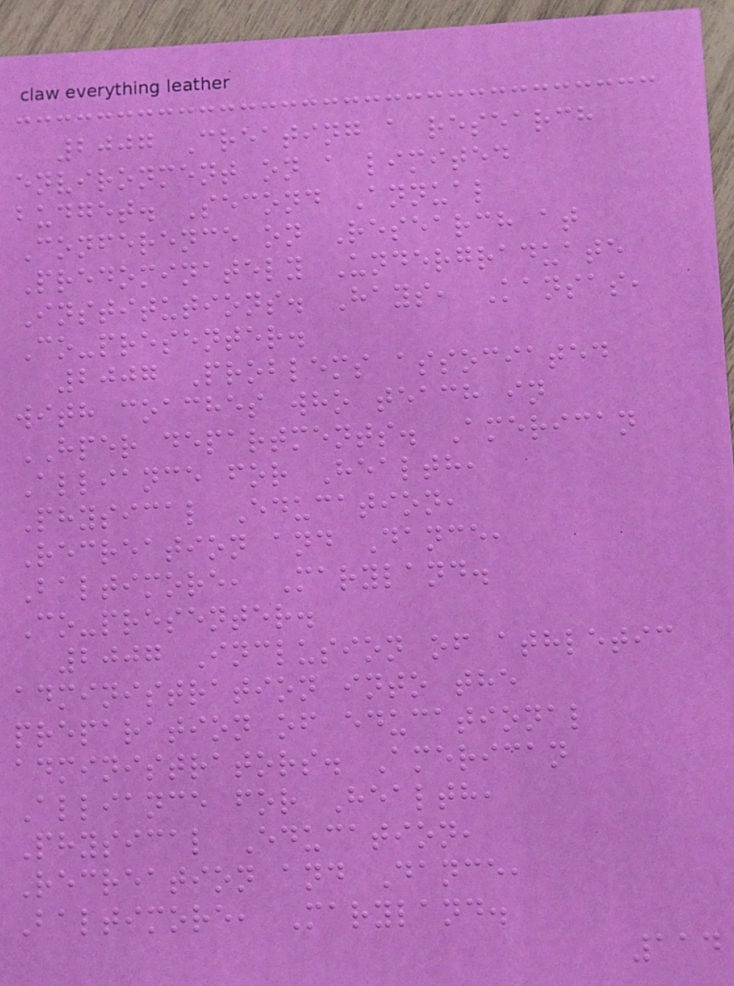2007 Creating a research
environment on a limited
budget. Second Annual
Conference on Research at
Predominately Undergraduate
Institutions. Hays, Kansas,
Co-presenter.
2007 Problems associated
with coaches who teach in
HPER departments. American
Alliance for Health,
Physical Education,
Recreation and Dance,
Baltimore, Maryland.
Co-presenter.
2007 Inclusion of athletic
administration into the
preparation of educational
administrators. American
Alliance for Health,
Physical Education,
Recreation and Dance,
Baltimore, Maryland.
114
